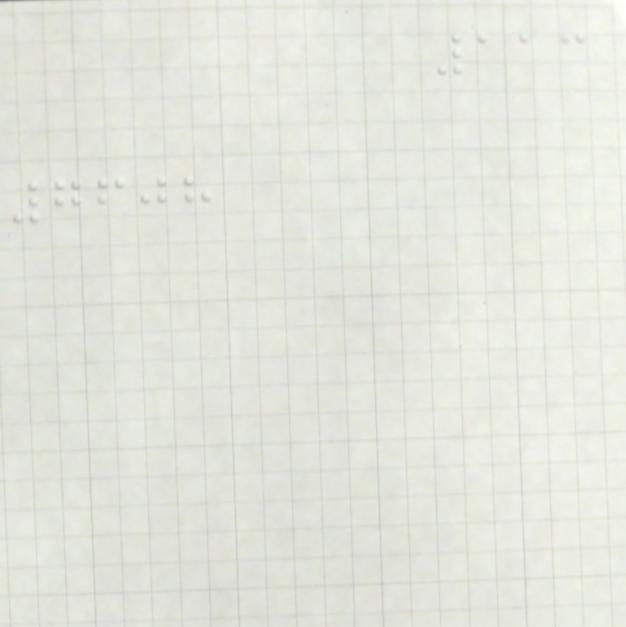113
7608
